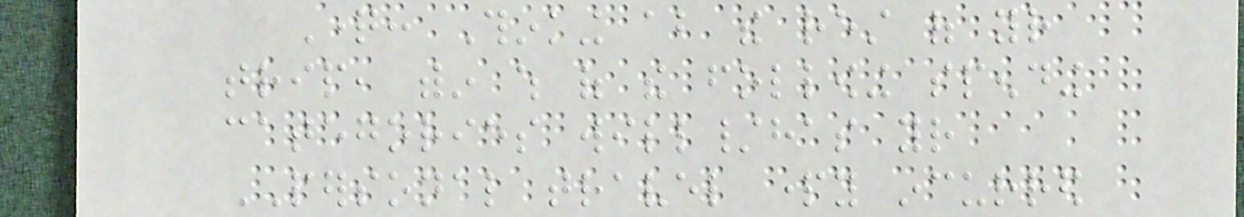Question: Thinking about the rest of your
trip, within which of the following spending
categories will/has your
PERSONAL travel party incurred
